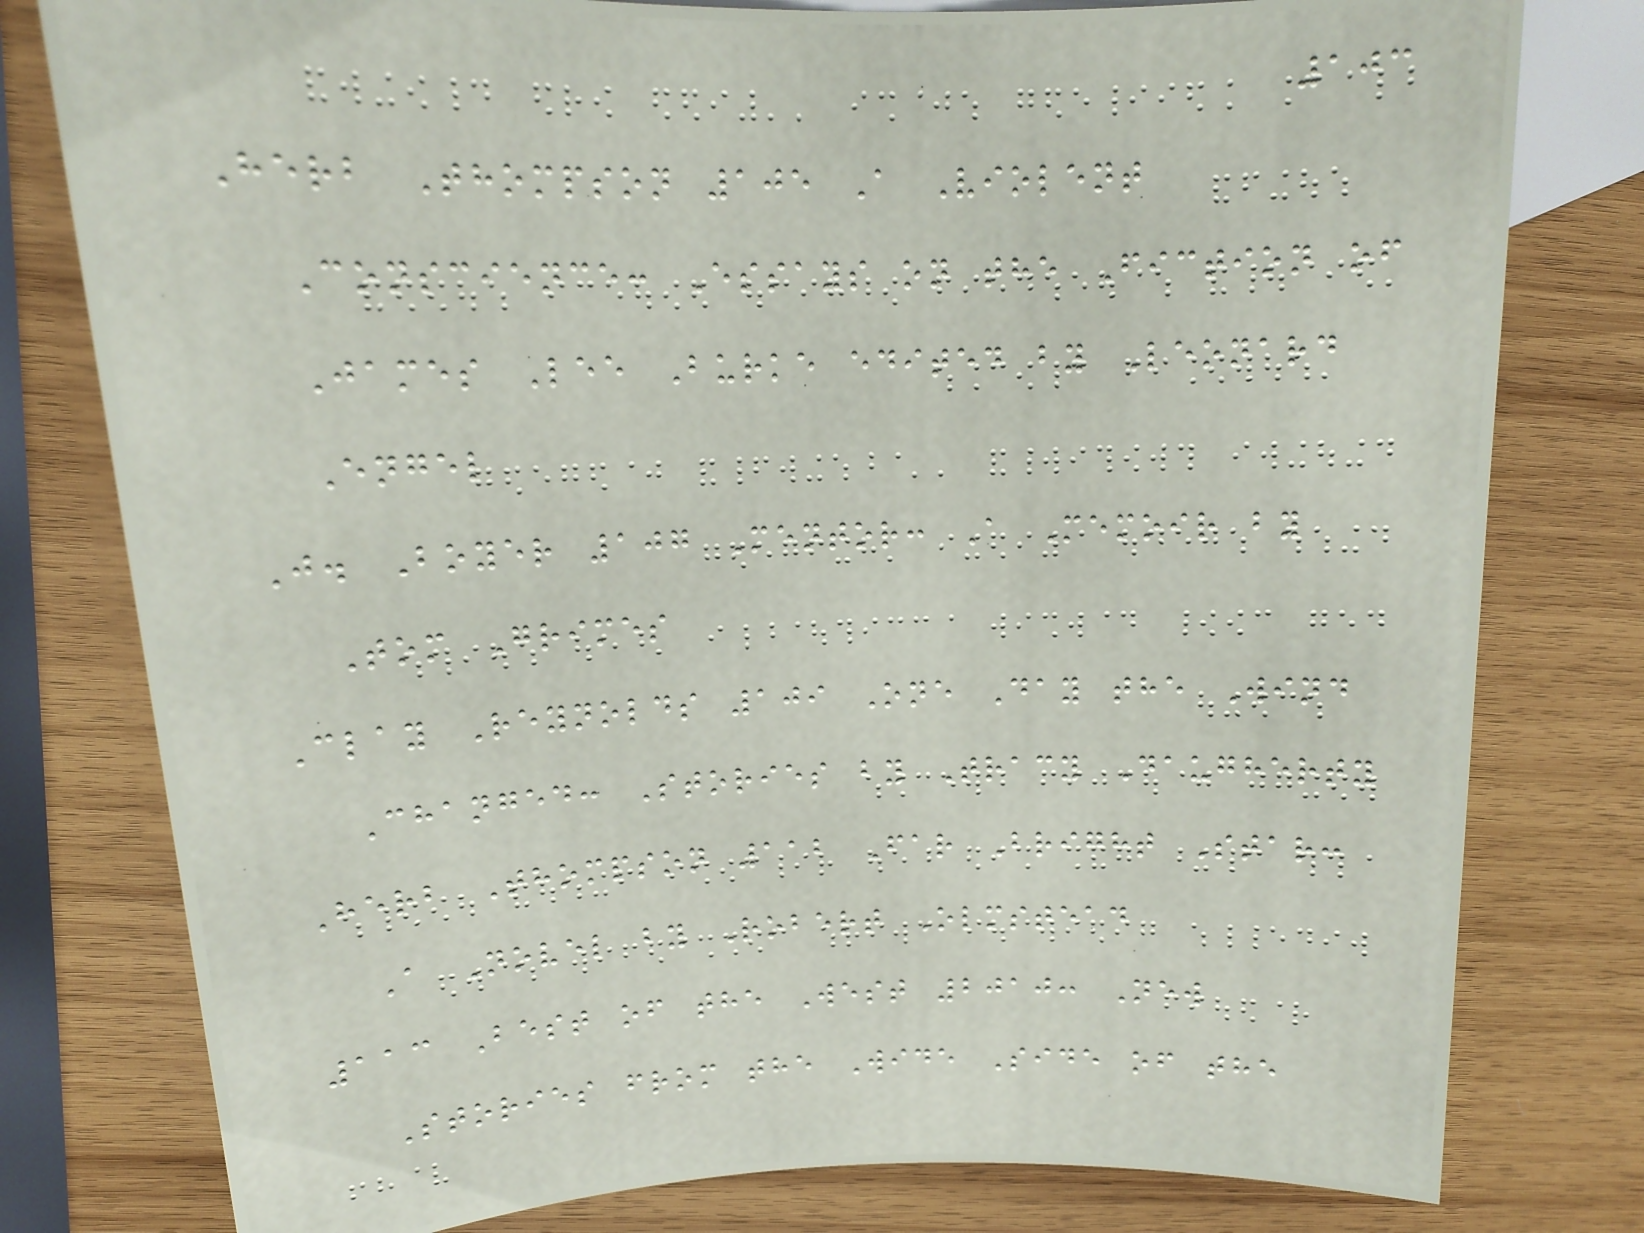103
Herb Thompson 105 A Violent
Conscience: Essays on the Fiction of
James Lee Burke edited by Leonard
Engel
J. Boyer 107 Mentor: A Memoir by
Tom Grimes
Clay Reynolds 109 One Day the Wind
Changed: Stories by Tracy Daugherty
Herb Thompson 112 Far Bright Star:
A Novel by Robert Olmstead
113 Best of the West 2010: New
Stories from the Wide Side of the
